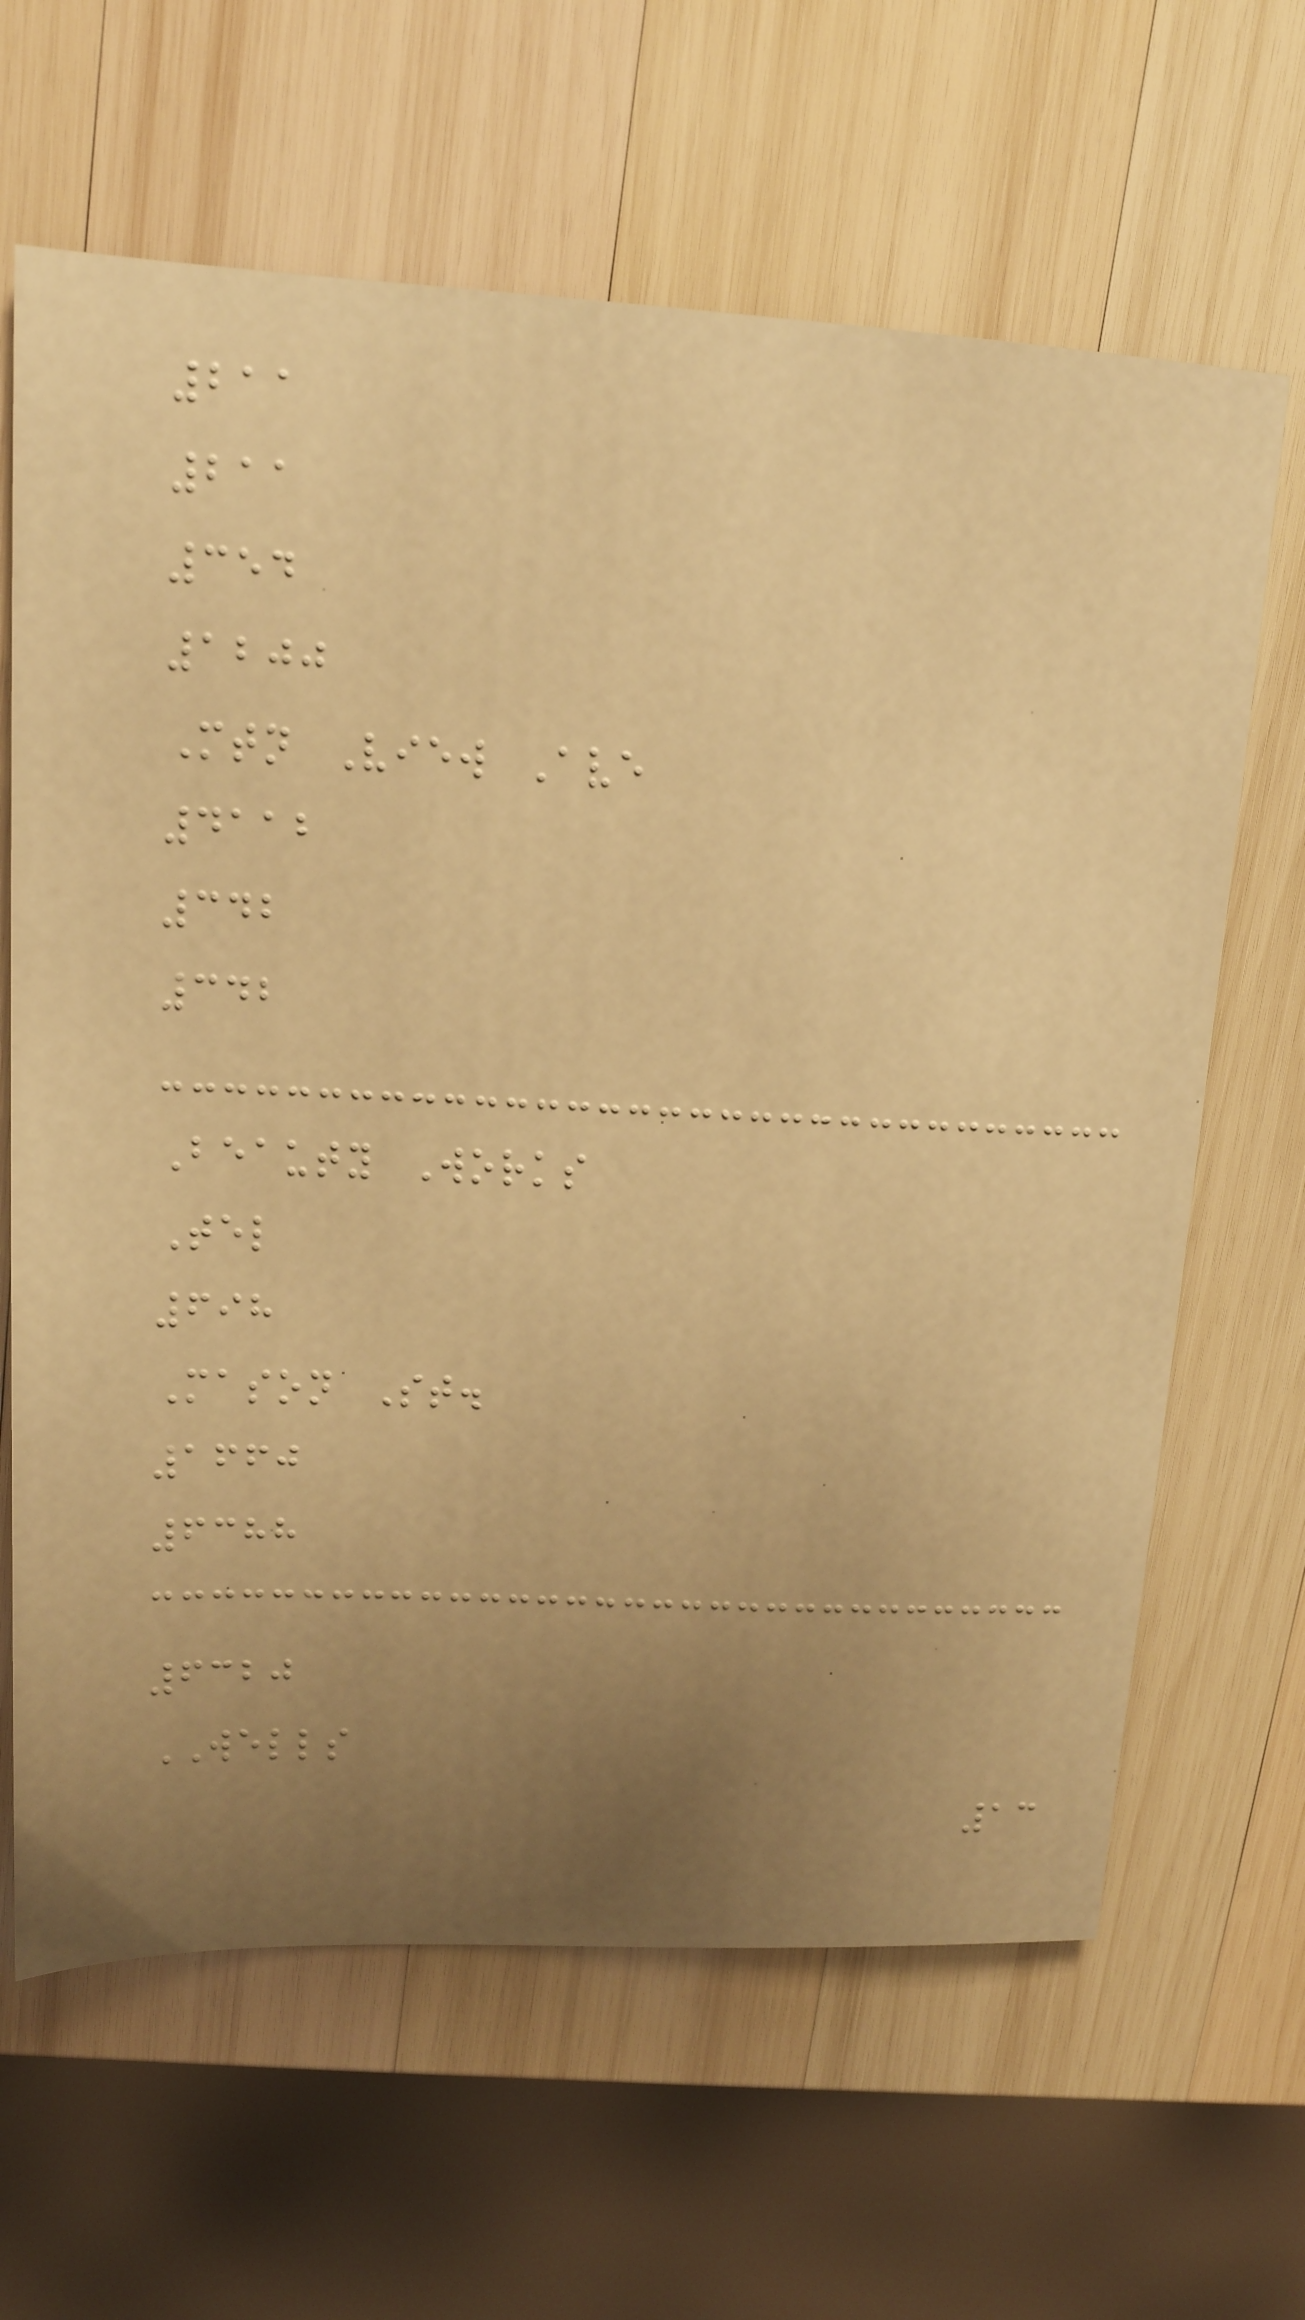211
211
354
1200
Mtn View Ave
4112
342
342
Beauty Works
Tel
698
Mason St.
1660
6388
6320
WELLS
13
